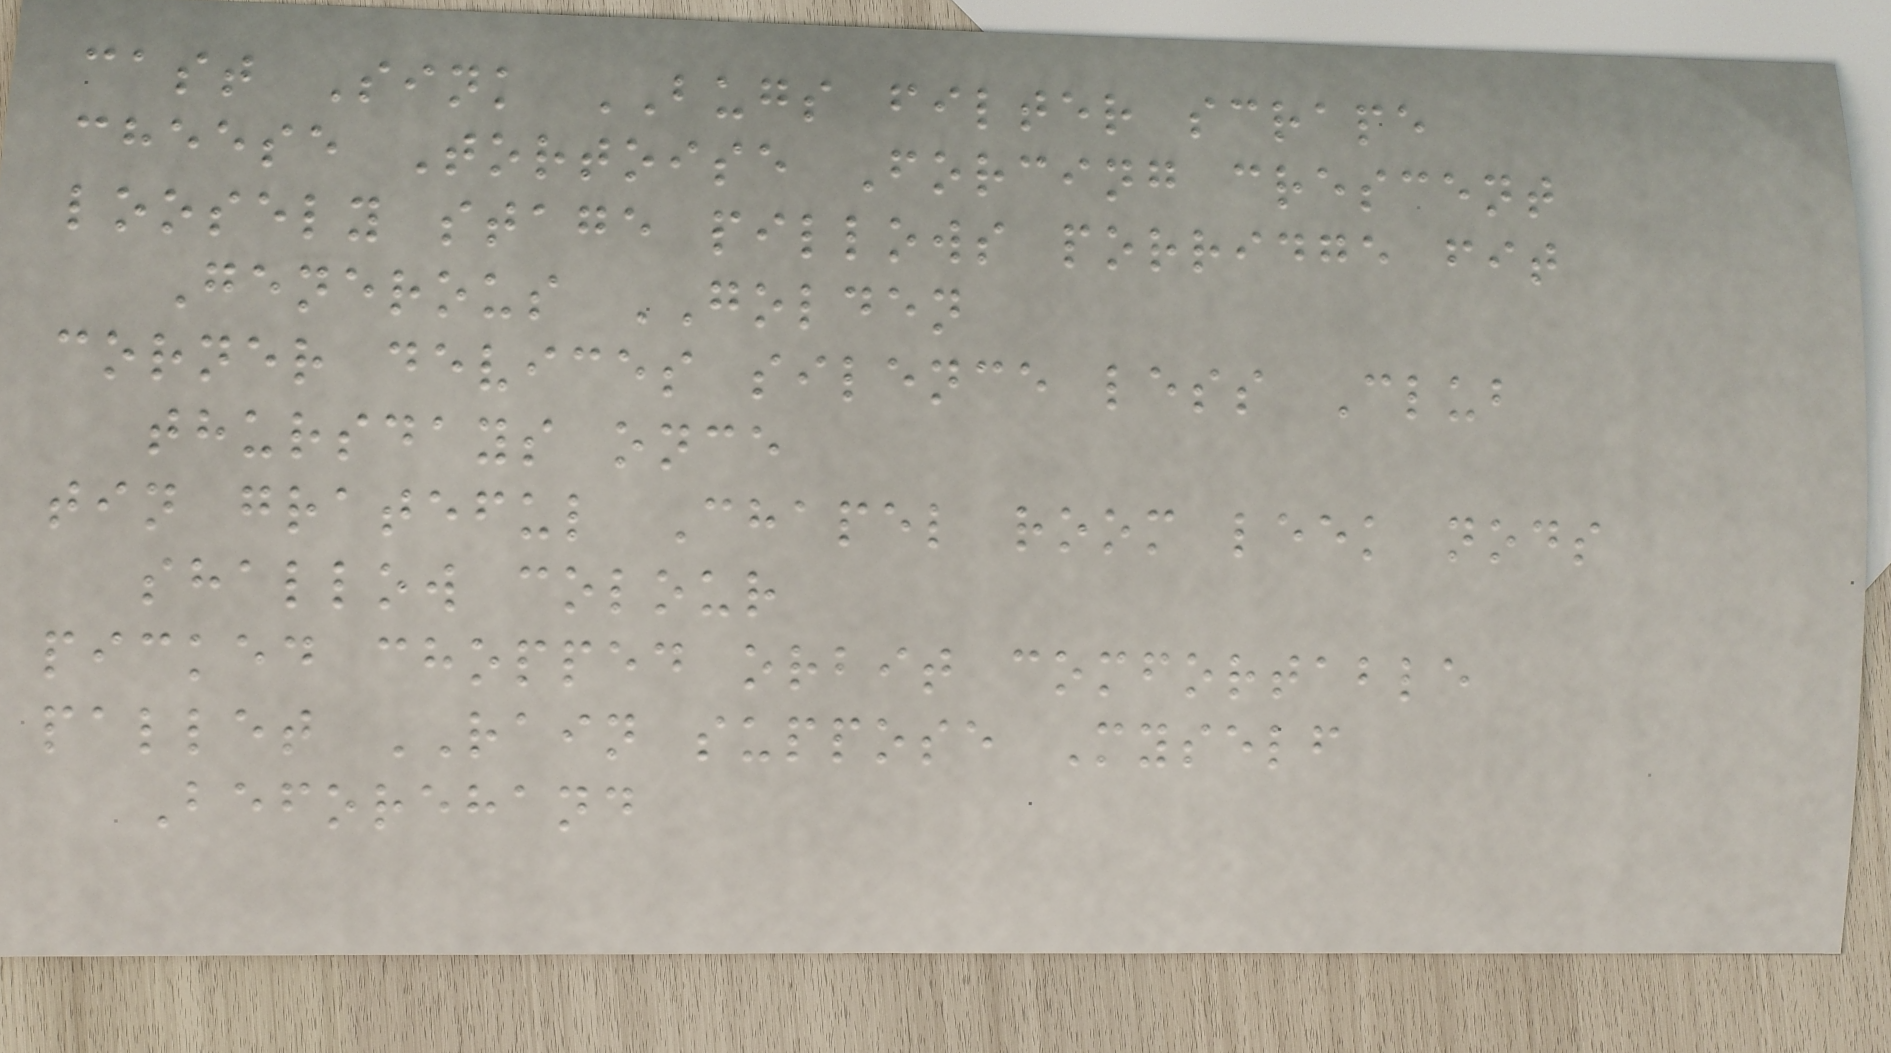cast Sink BUGS filter scrape
cheese Tortoise Forcing crescent
loosely stage pillows porridge fit
Generous GOLDEN
corner devices silence less Club
thursdays once
tin grateful Chapel room leek nods
shallow colour
picked chopped orbit comfortable
pallet RAIN suppose Myself
Beforehand
